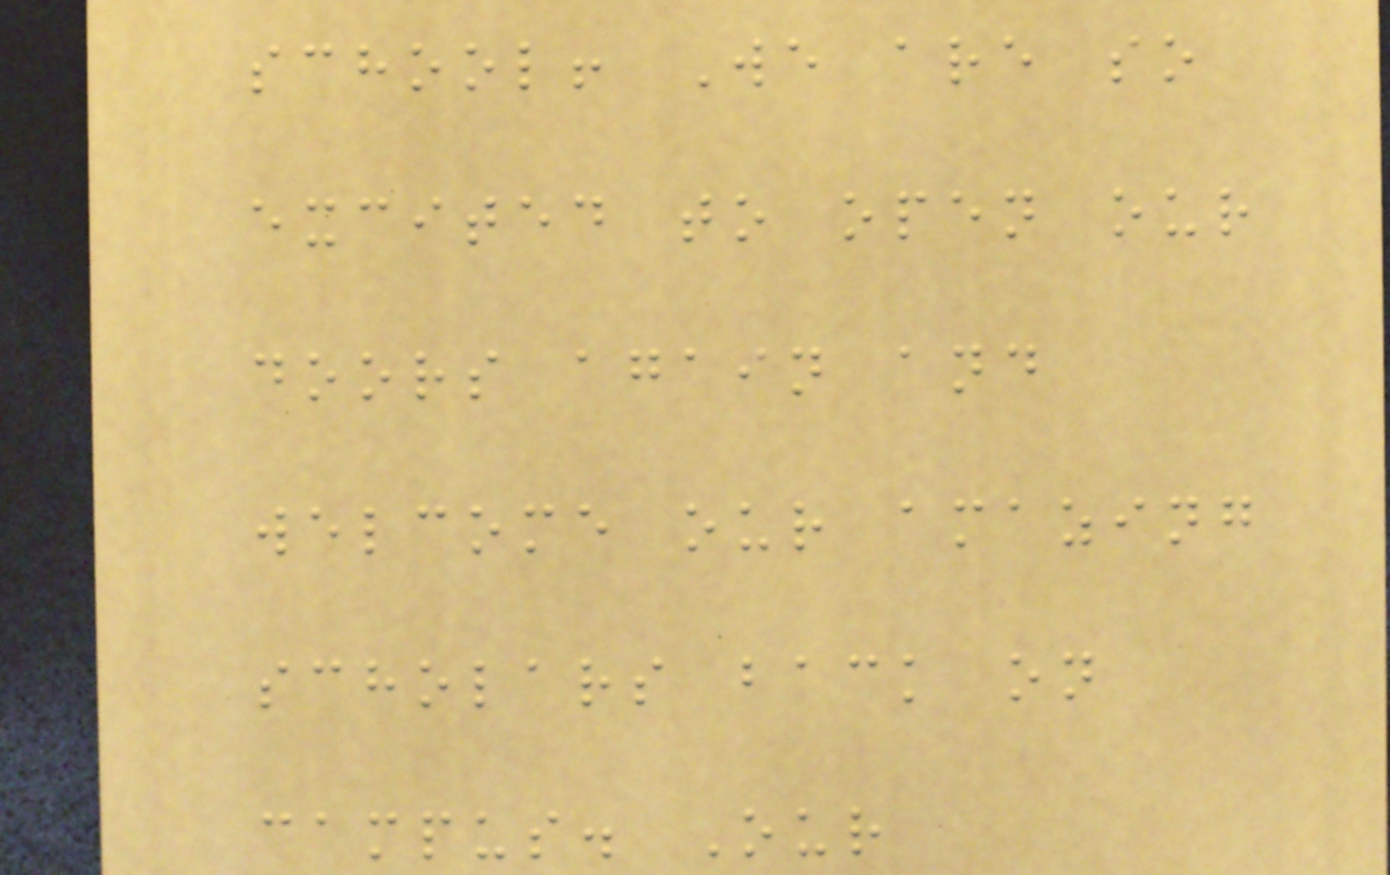school! We are so
excited to open our
doors again and
welcome our amazing
scholars back on
campus. Our
